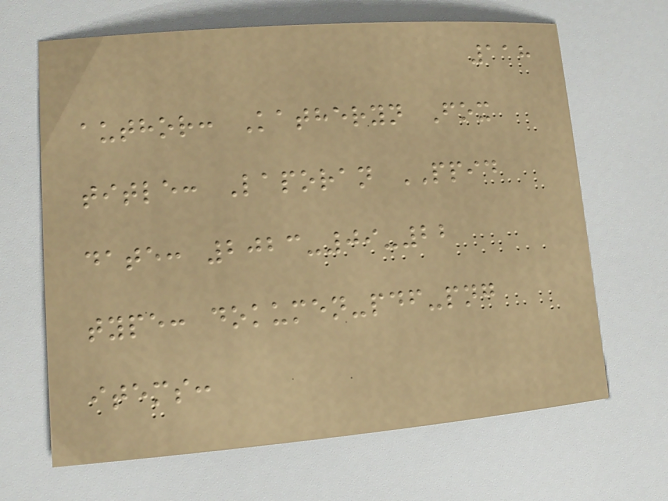118
author: Katheryn Fox
title: Laporan PPID
date: 2023-09-22
type: dokumen-pdf-png
items:
